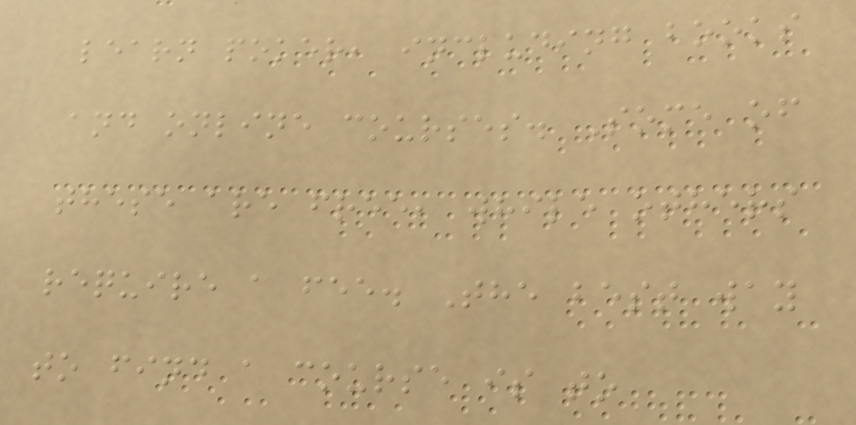learn poker, including books
and online courses. Some of
these are free, while others
require a fee. The best way
to find a course is to
